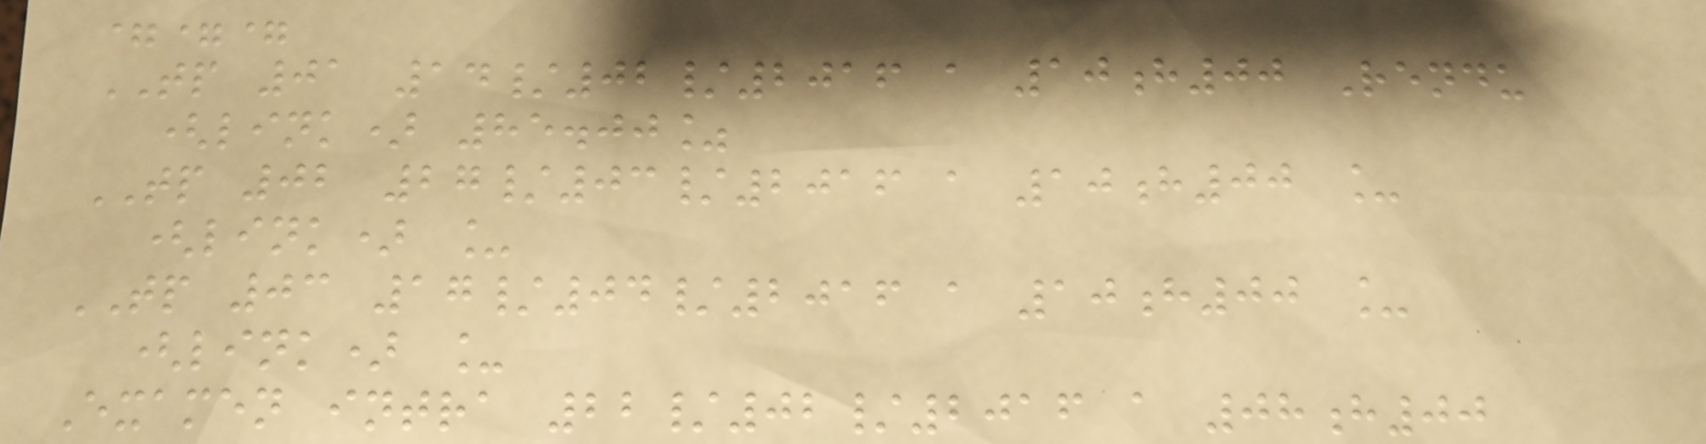===
TP 01 14/02/2016 a 10h00 Rendu
(link) 85.00%
TP 02 27/03/2016 a 10h00 _
(link) _
TP 03 17/04/2016 a 10h00 _
(link) _
Examen intra 22/02/2016 a 08h00
